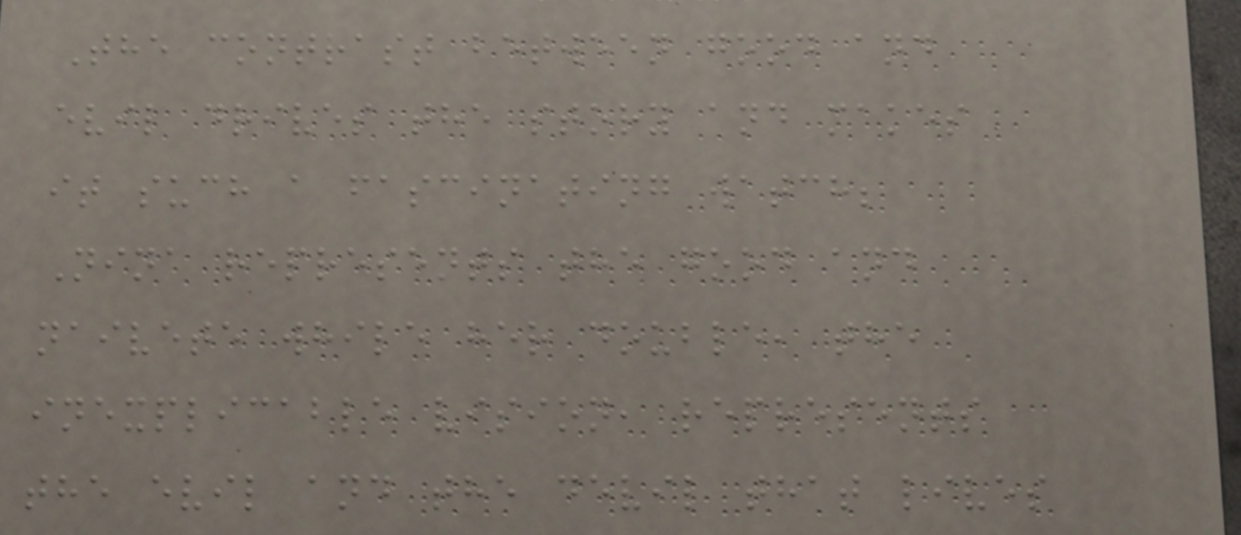The contrast between good and
evil drives the story and makes
it such a fascinating watch;
Nina represents the good and
naivete while her double, the
inexplicable vision, represents
the evil and the devil that lives
